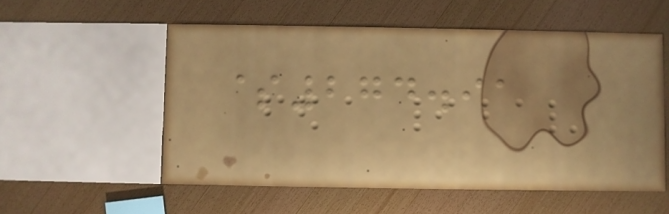$274.91
